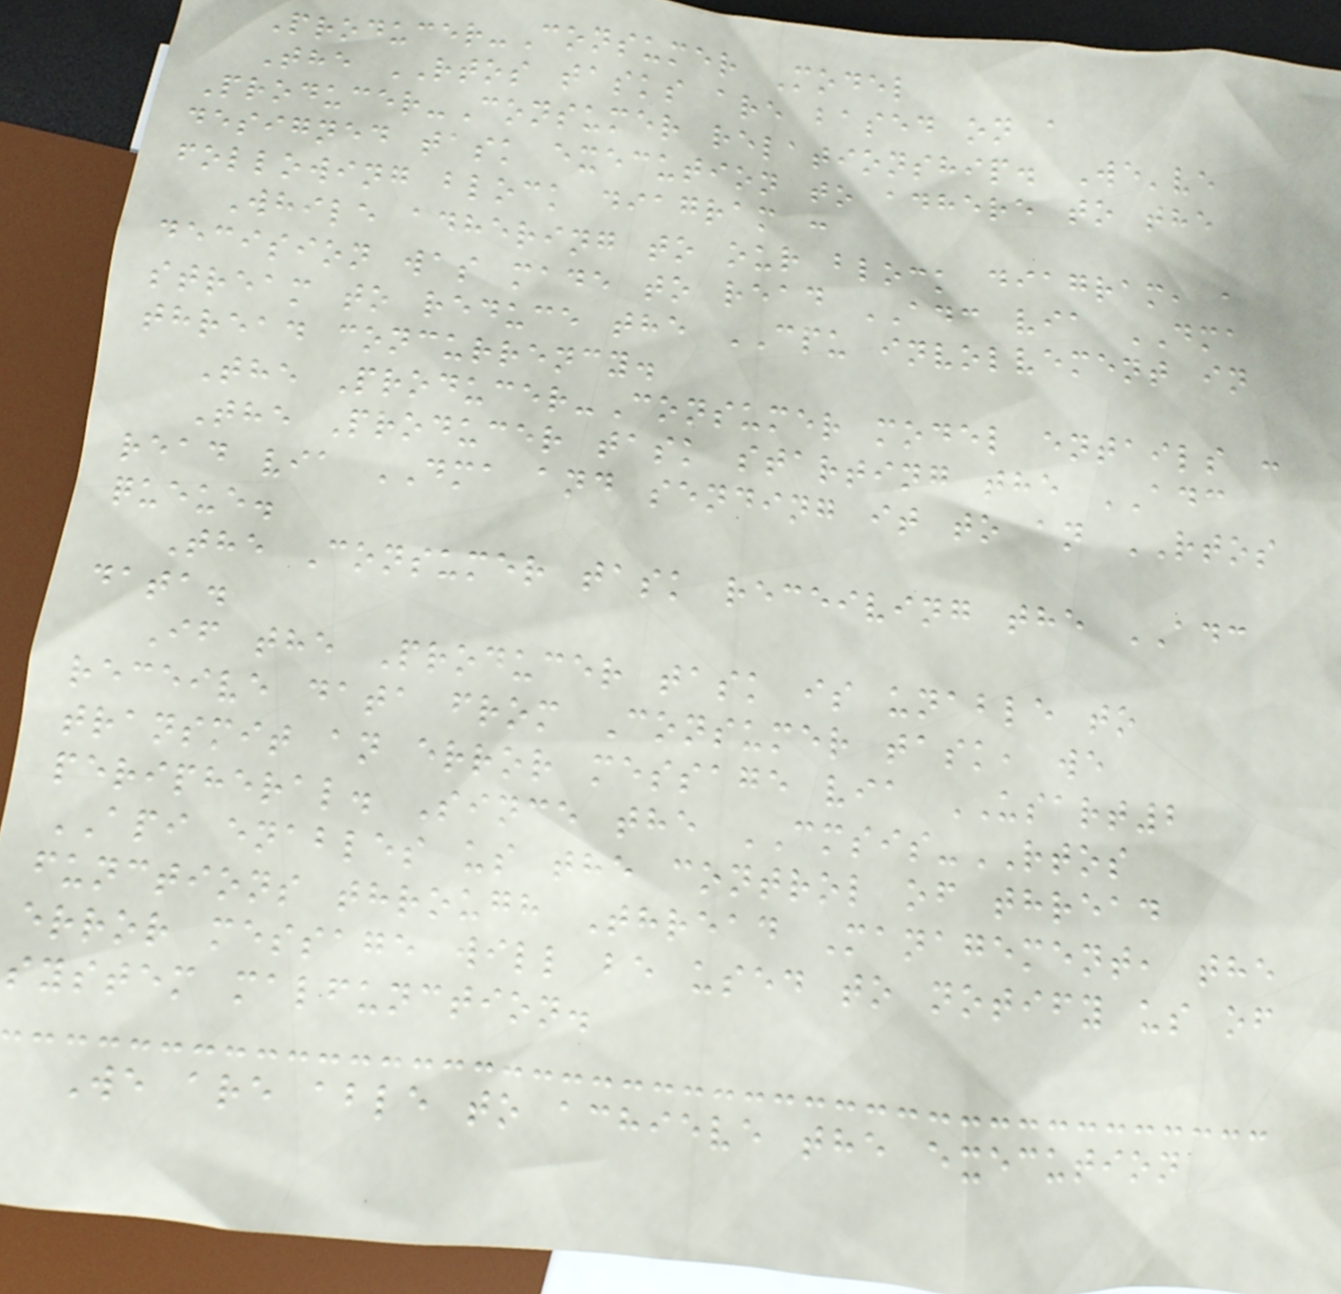Producer-Consumer Model
The RTOS tasks are based on a
Producer-Consumer relationship. We've
designed task execution to adhere to the
following block diagram :
While adhering to our block diagram, a
decision was made to read ADC via DMA
stream to reduce the CPU involvement in
thread concurrency.
The Producer-Consumer model entails :
The Producer task starting the ADC
read via DMA and sending it to an RTOS
queue.
The Consumer task receiving the ADC
data.
If the Producer task is unable to
receive data from Consumer task, we
transmit an error message via USART2
peripheral. Since the CMSIS-RTOS
API enables us the control of thread
functions through Thread Management, the
error message will be used to notify us of
system malfunction.
We are able to achieve the execution
